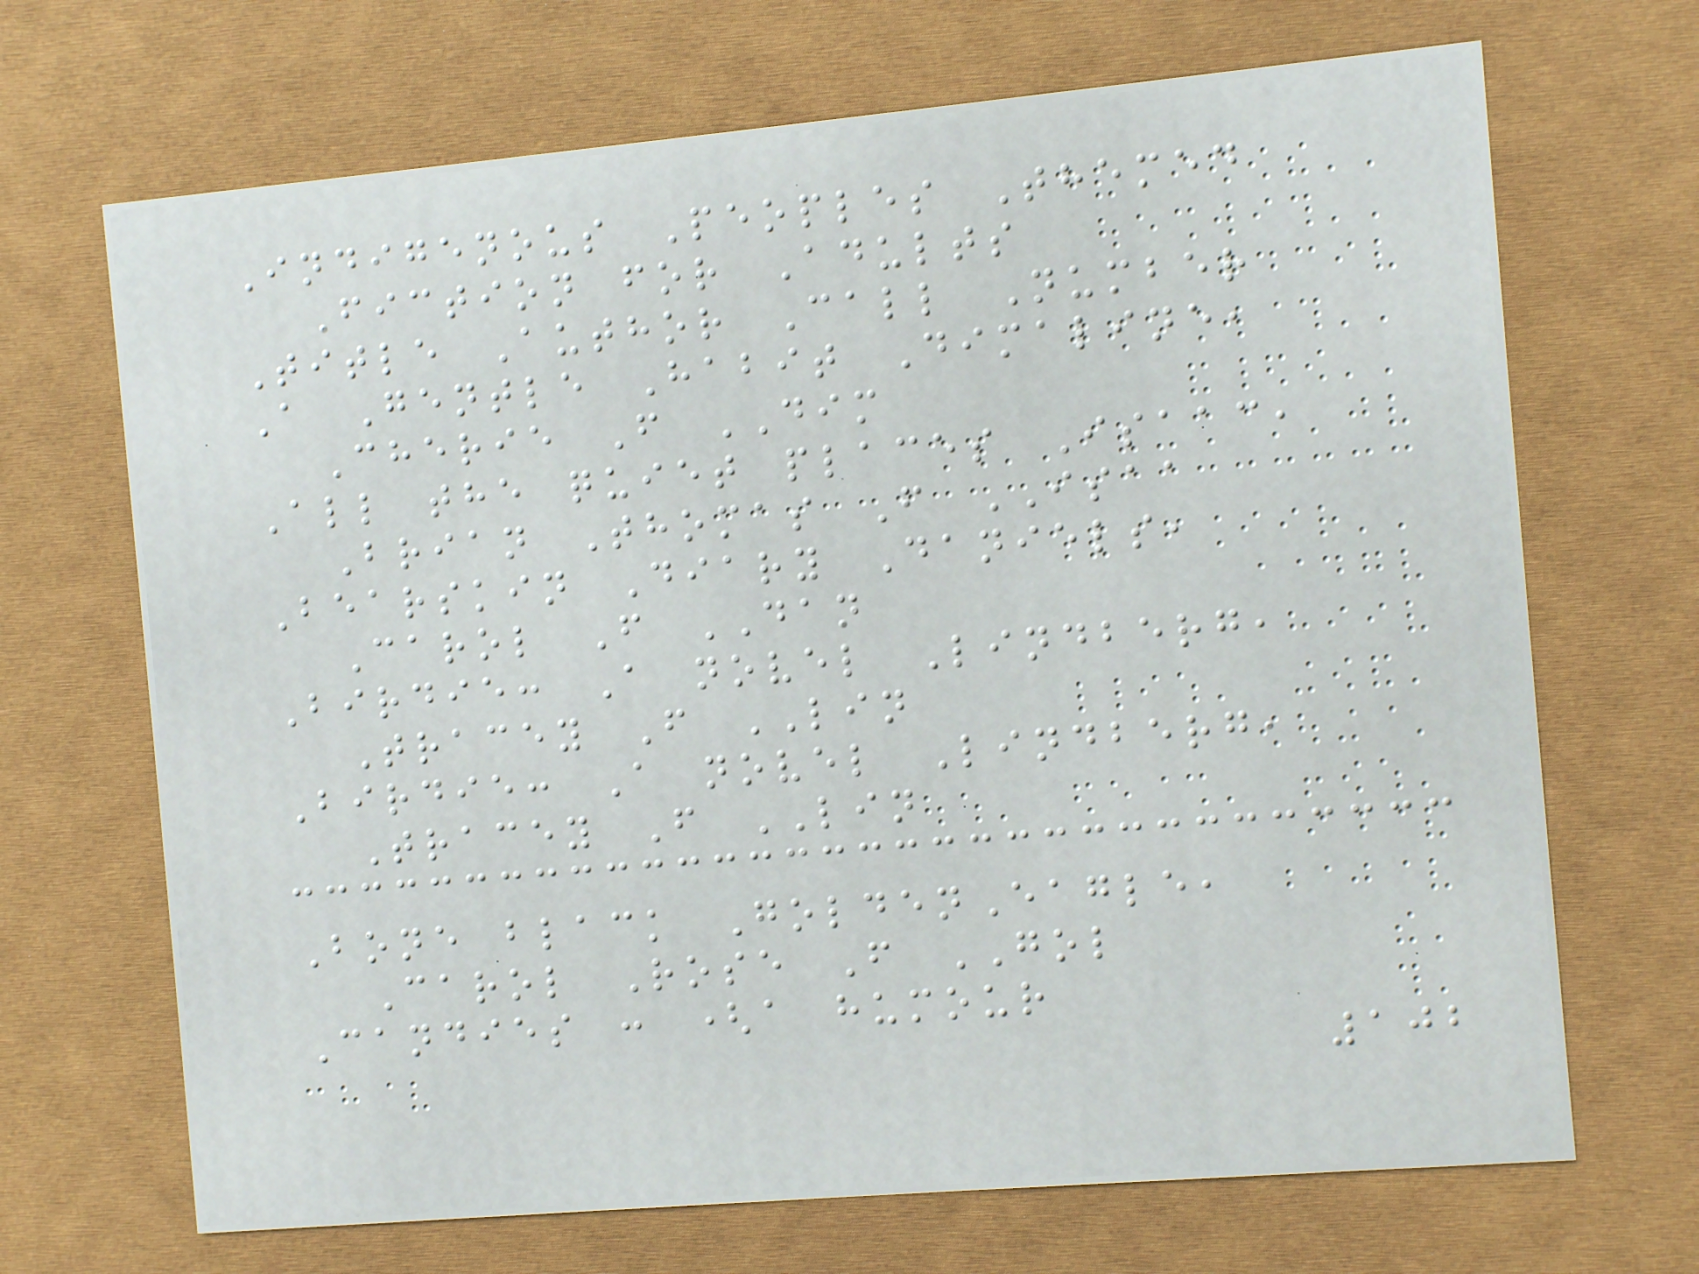Indigenous Peoples Themed
Fiction for Adults
Title Author Call Number
A Gentle Habit Dimaline,
Cherie F DIM
All the quiet places Isaac,
Brian Thomas F ISAA
Bearskin Diary Daniels,
Carol F DAN
Birdie: A novel Lindberg,
Tracey F LIN
Birdie: A novel Lindberg,
Tracey F LIN
Bone black GoldenEagle,
Carol Rose F GOL
Candies : (a humour
102
